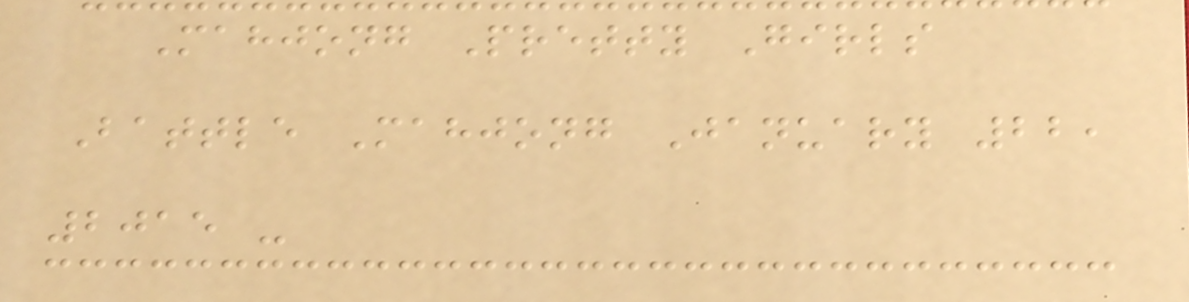Mahjong Pretty Girls
Battle Mahjong January 22,
2015 -
